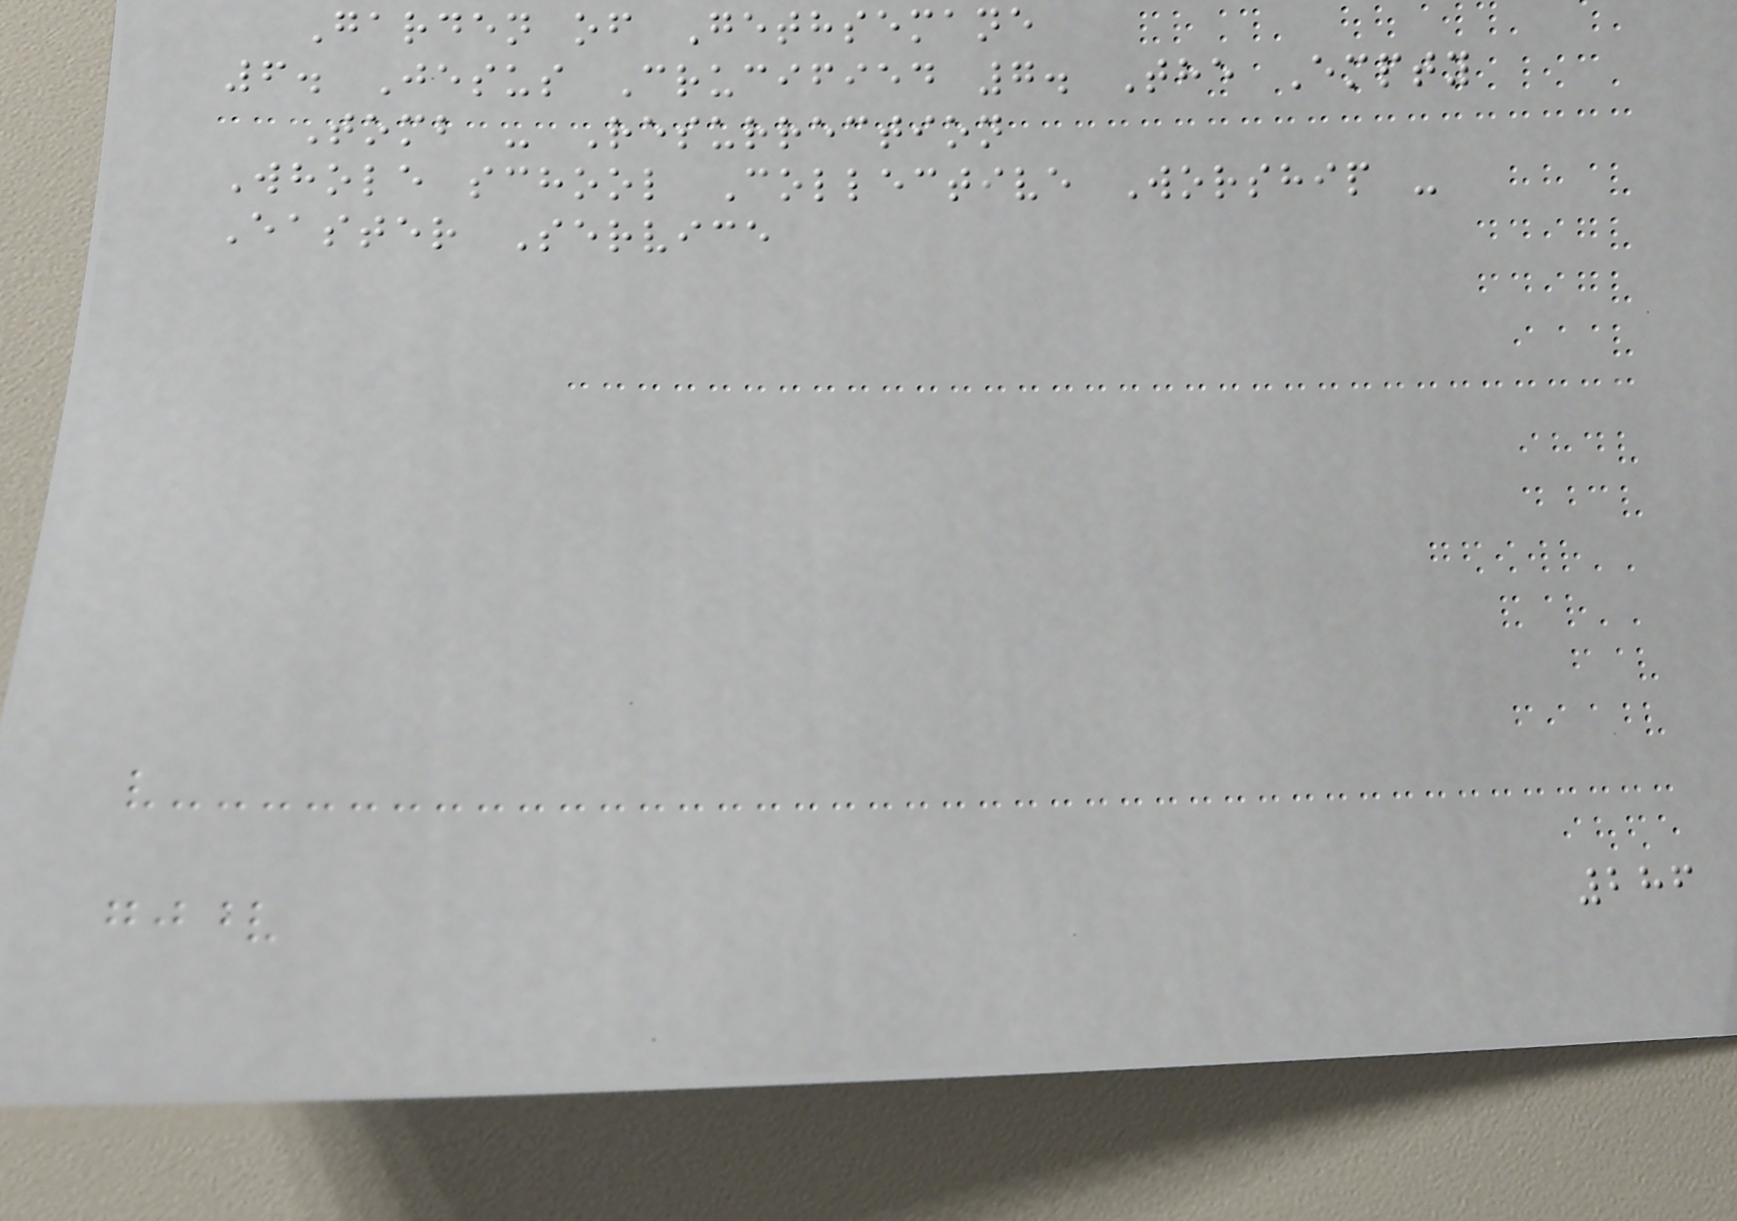Garden of Gethsemane
6. Jesus Crucified 7. The Empty
Tomb - Resurrection
Whole school Collective Worship -
Easter Service
286
